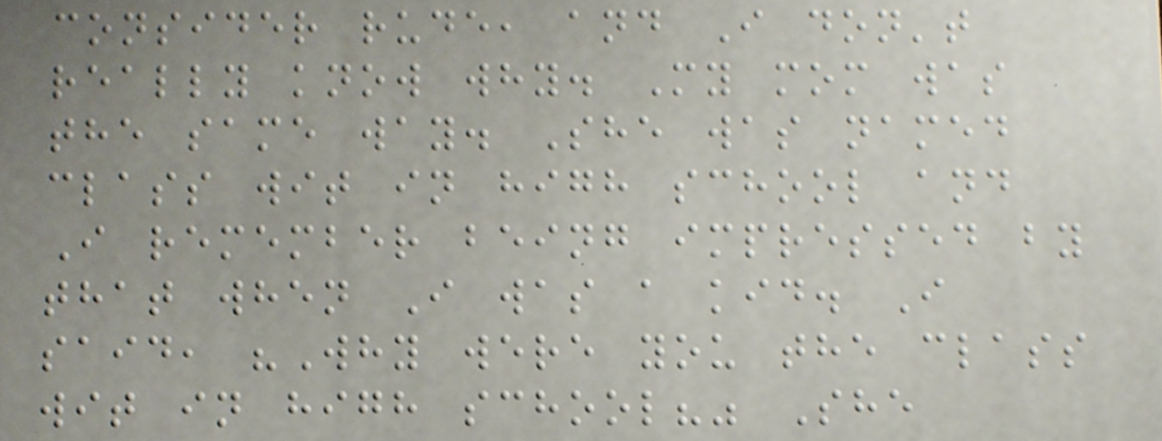consider rude, and I don't
really know why. My mom was
the same way. She was named
class wit in high school and
I remember being impressed by
that when I was a kid. I
said, "Why were you the class
wit in high school?" She
